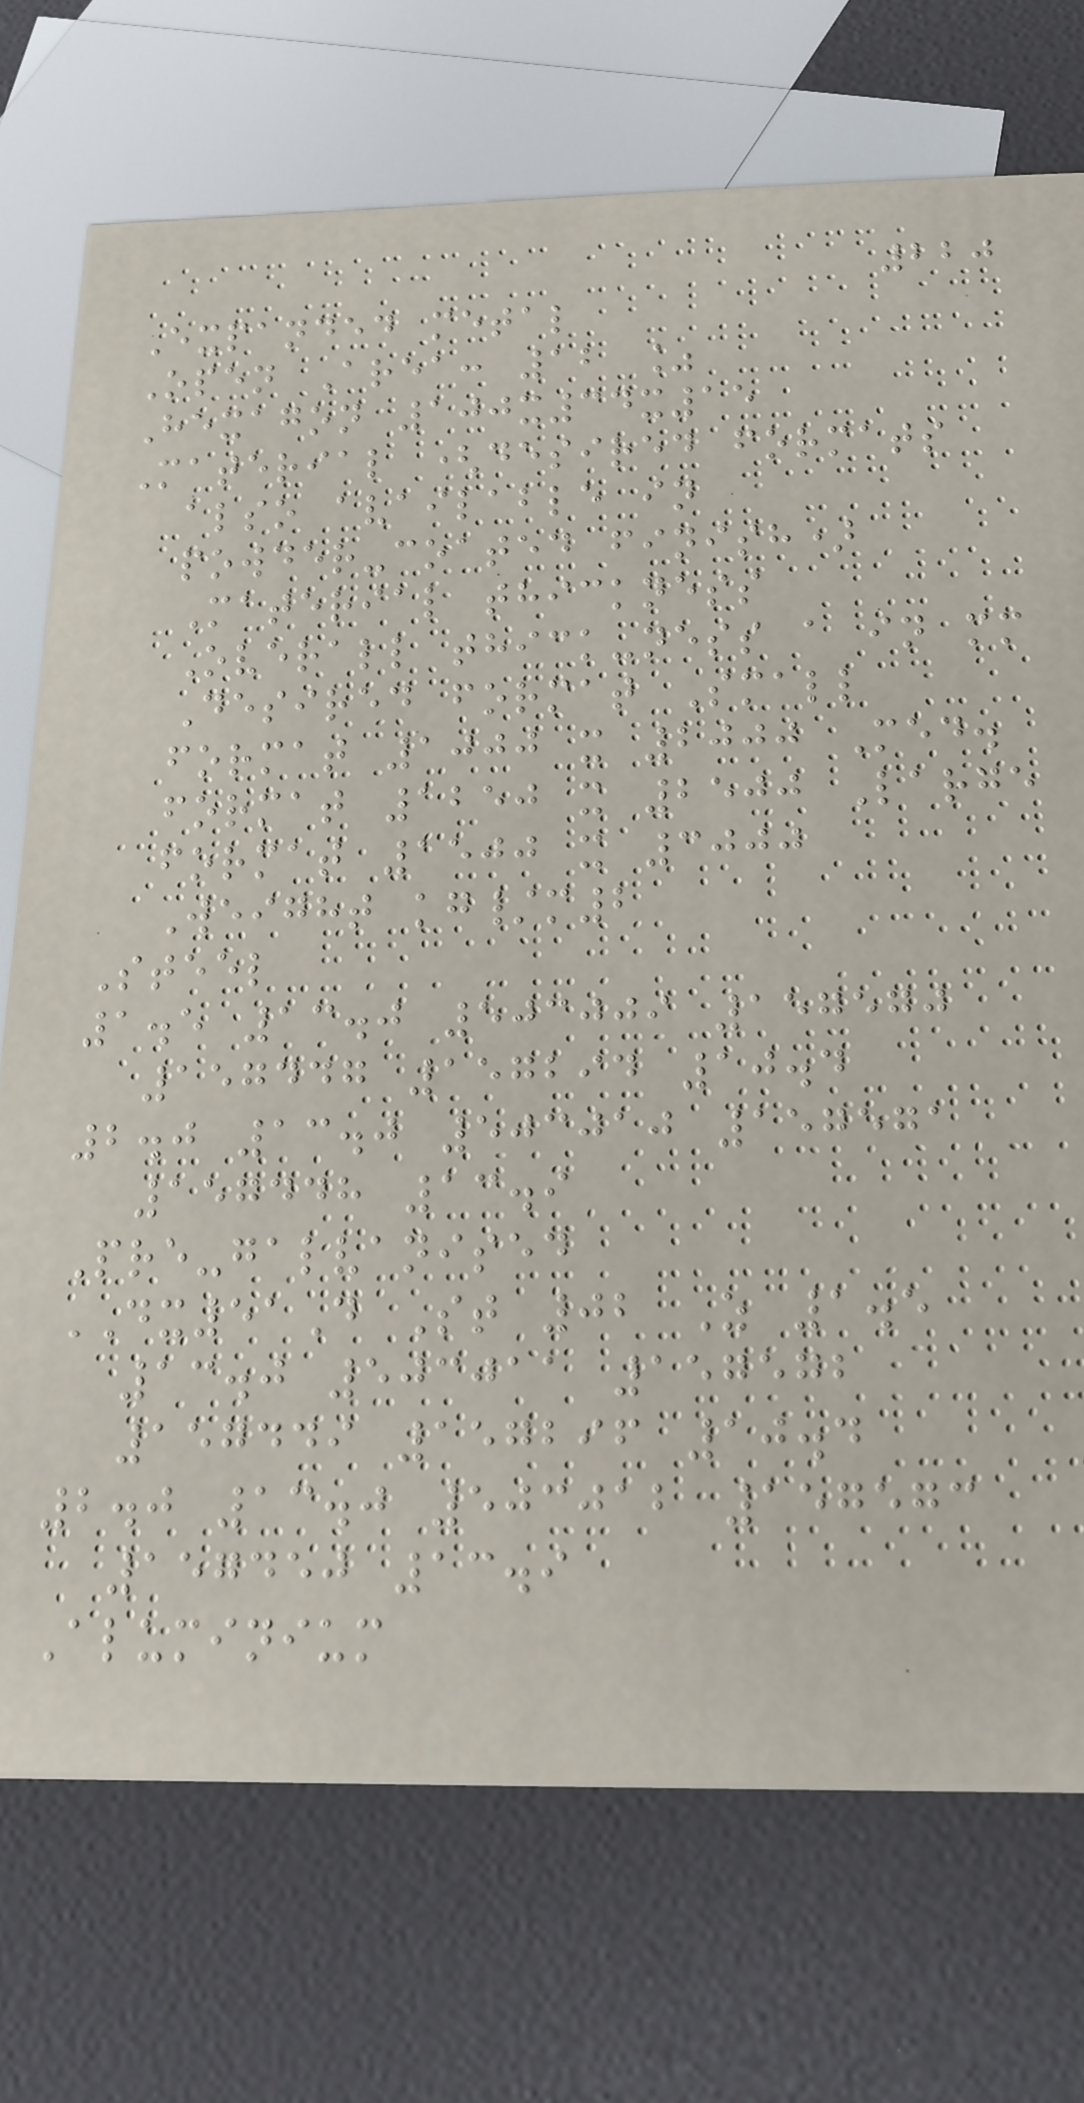220
Expanded metal
Open Area: 12 %
Hexagon 100x34x15
Material (desired formats
also available in
powder-coated finish)
Material thickness
Overall thick-ness a in mm
Desired format Small
format 1000 x 2000 Med.
format 1250 x 2500 Large
format 1500 x 3000
Weight kg/m2
Steel
1.5 13.0 503009 157570
157447 157294 10.4
2.0 13.0 503010 157571
157448 13.9
Pre-galvanised
DX51D St 02 Z 1.5
13.0 503011 157572
157449 157296 10.4
2.0 13.0 503012 157573
157450 13.9
Aluminium
